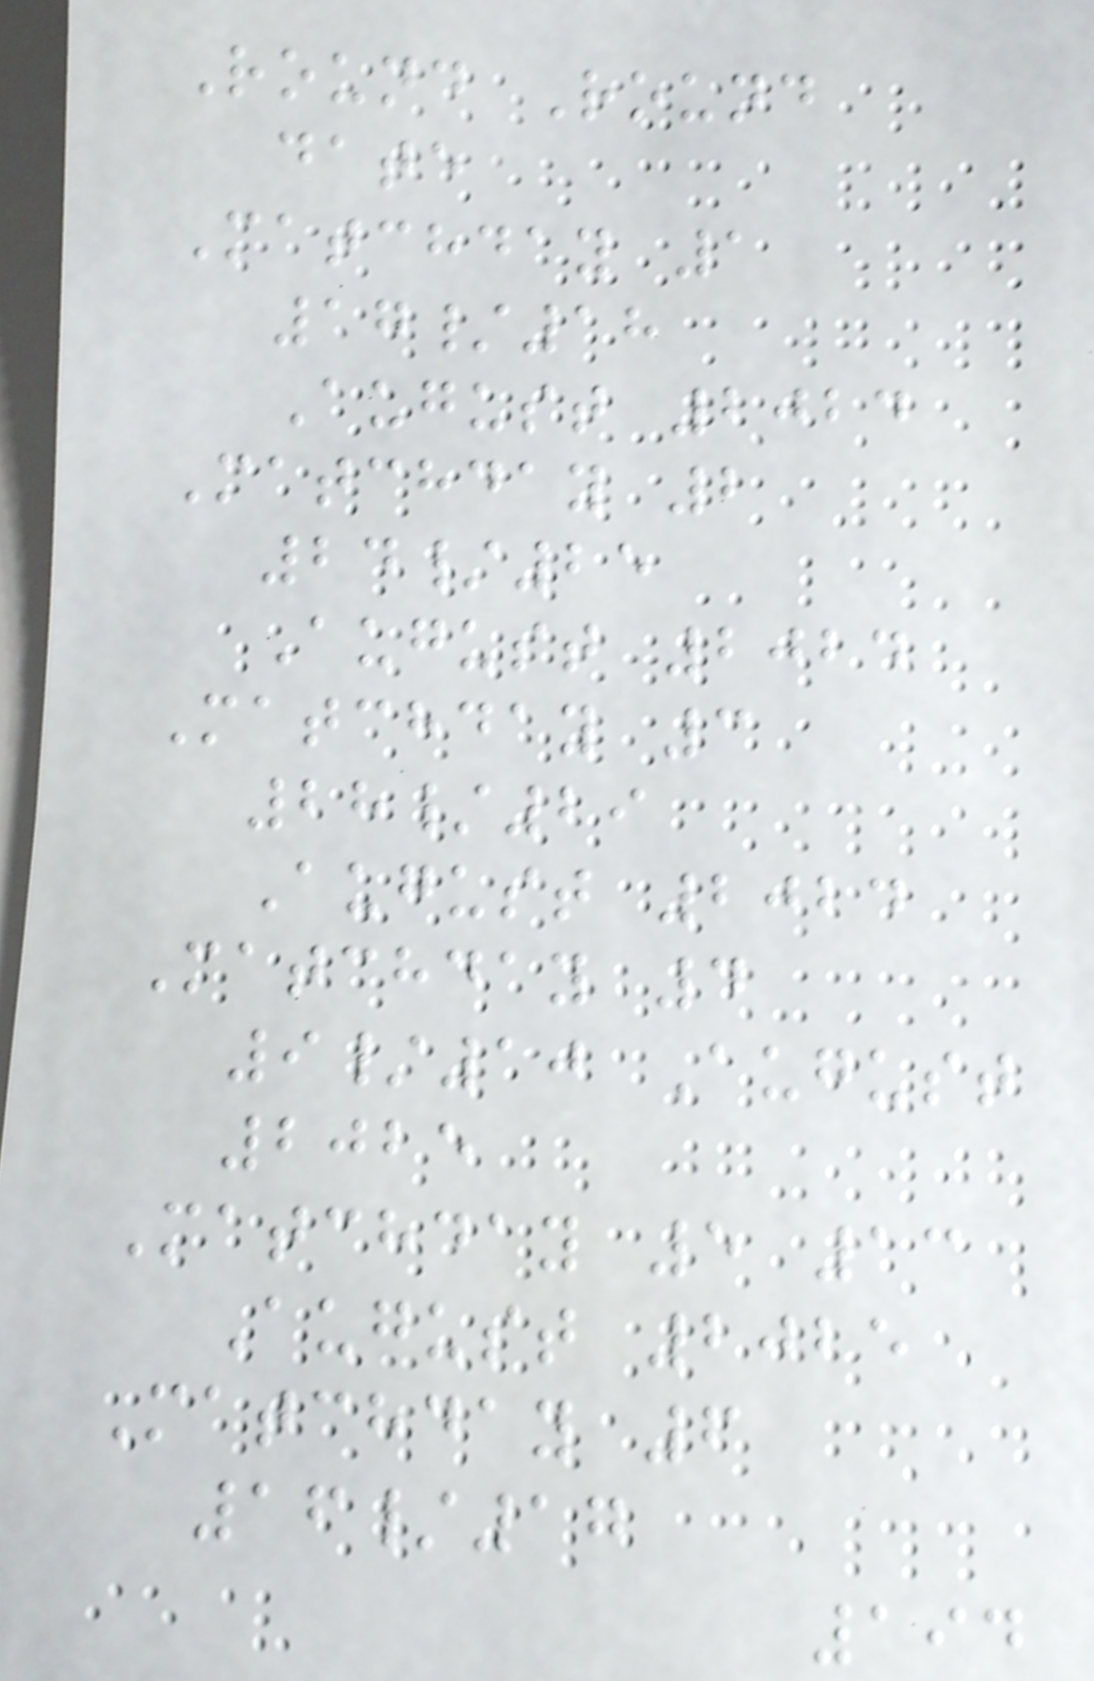Round Round
date
Matchday 1
17/18
August 2024
Matchday 2
24/25
August 2024
Matchday 3
28/29
August 2024
Matchday 4
9/10 August
2025
Matchday 5 13
August 2025
Matchday 6
16/17
194
